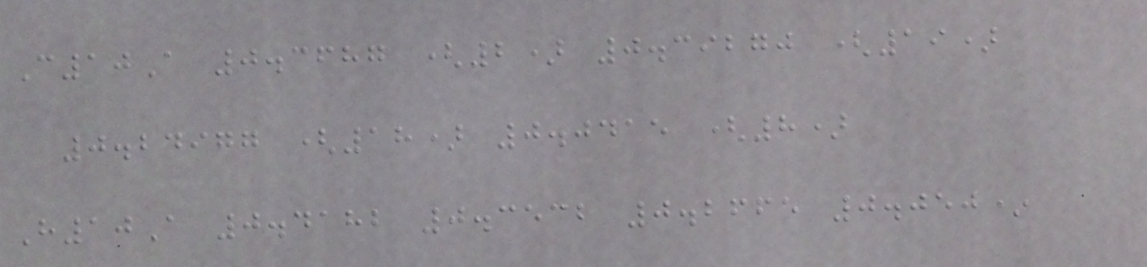C10A 0.3687 (2) 0.39270 (19)
0.24977 (18) 0.0415 (8)
H10A 0.4182 0.3532 0.2665 0.050*
